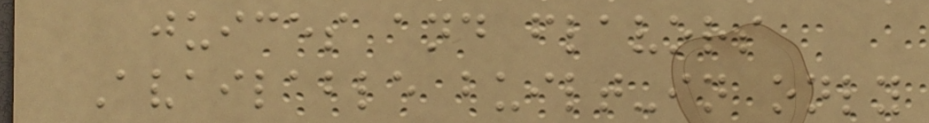juices and flavors
Available built-in only
